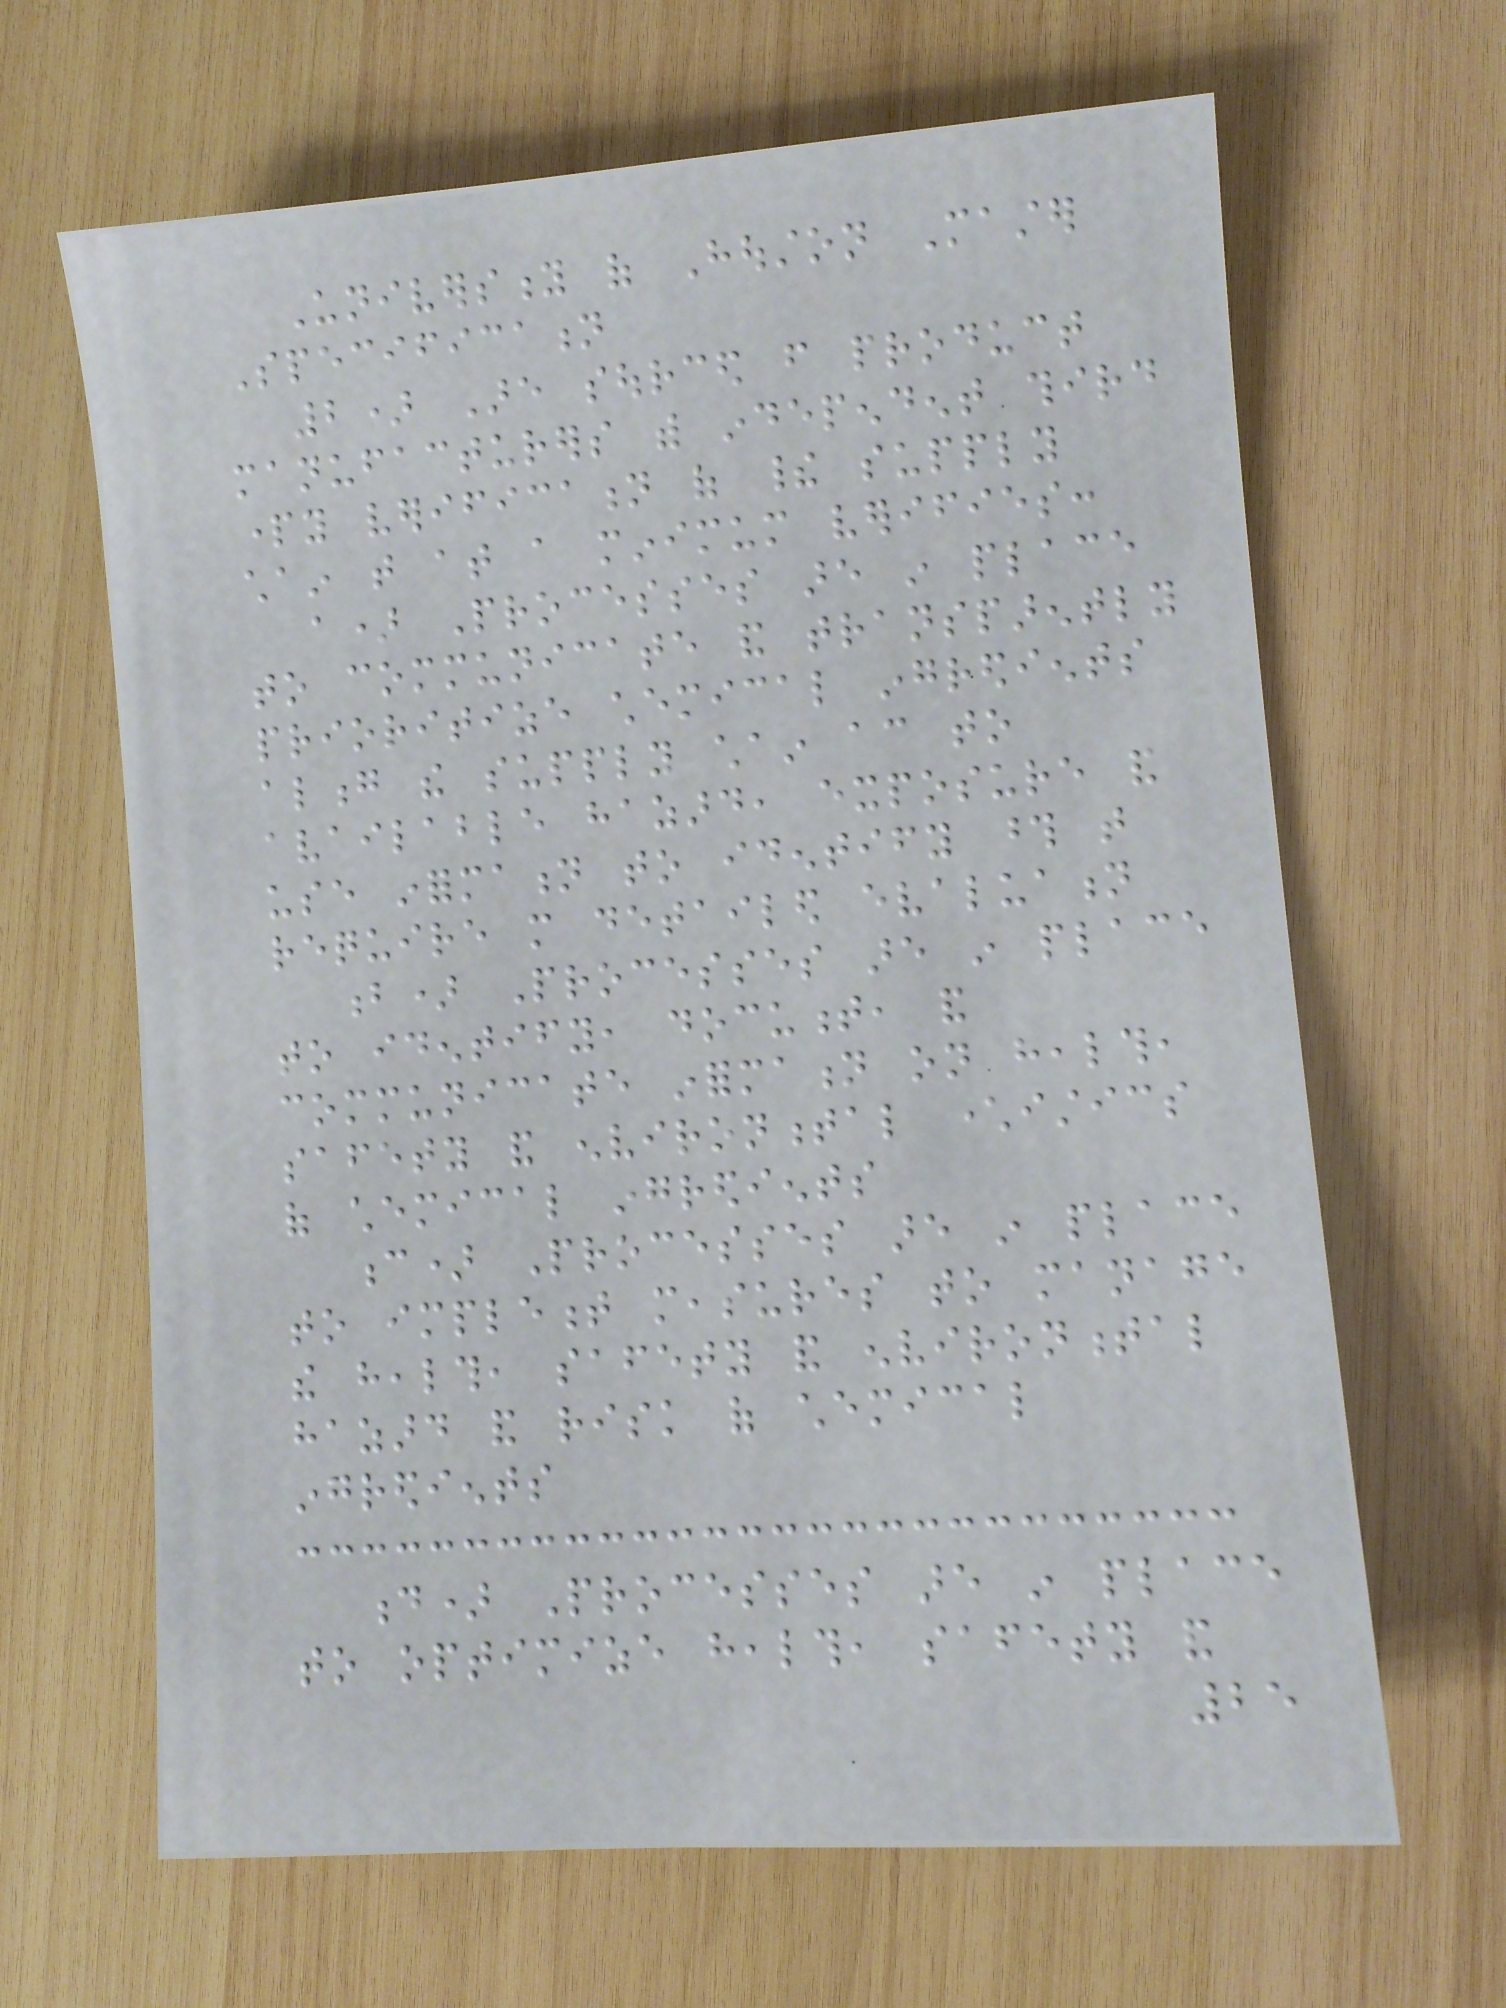University of Houston Master
Specification
2) Are sourced from product
manufacturers with independent third
party verification of their supply
chain that at a minimum verifies:
a) Processes are in place
to communicate and transparently
prioritize chemical ingredients
along the supply chain according to
available hazard, exposure and
use information to identify those that
require more detailed evaluation
b) Processes are in place
to identify, document, and
communicate information on health,
safety and environmental characteristics
of chemical ingredients
c) Processes are in place
to implement measures to manage
the health, safety and environmental
hazard and risk of chemical
ingredients
d) Processes are in place
to optimize health, safety and
25
